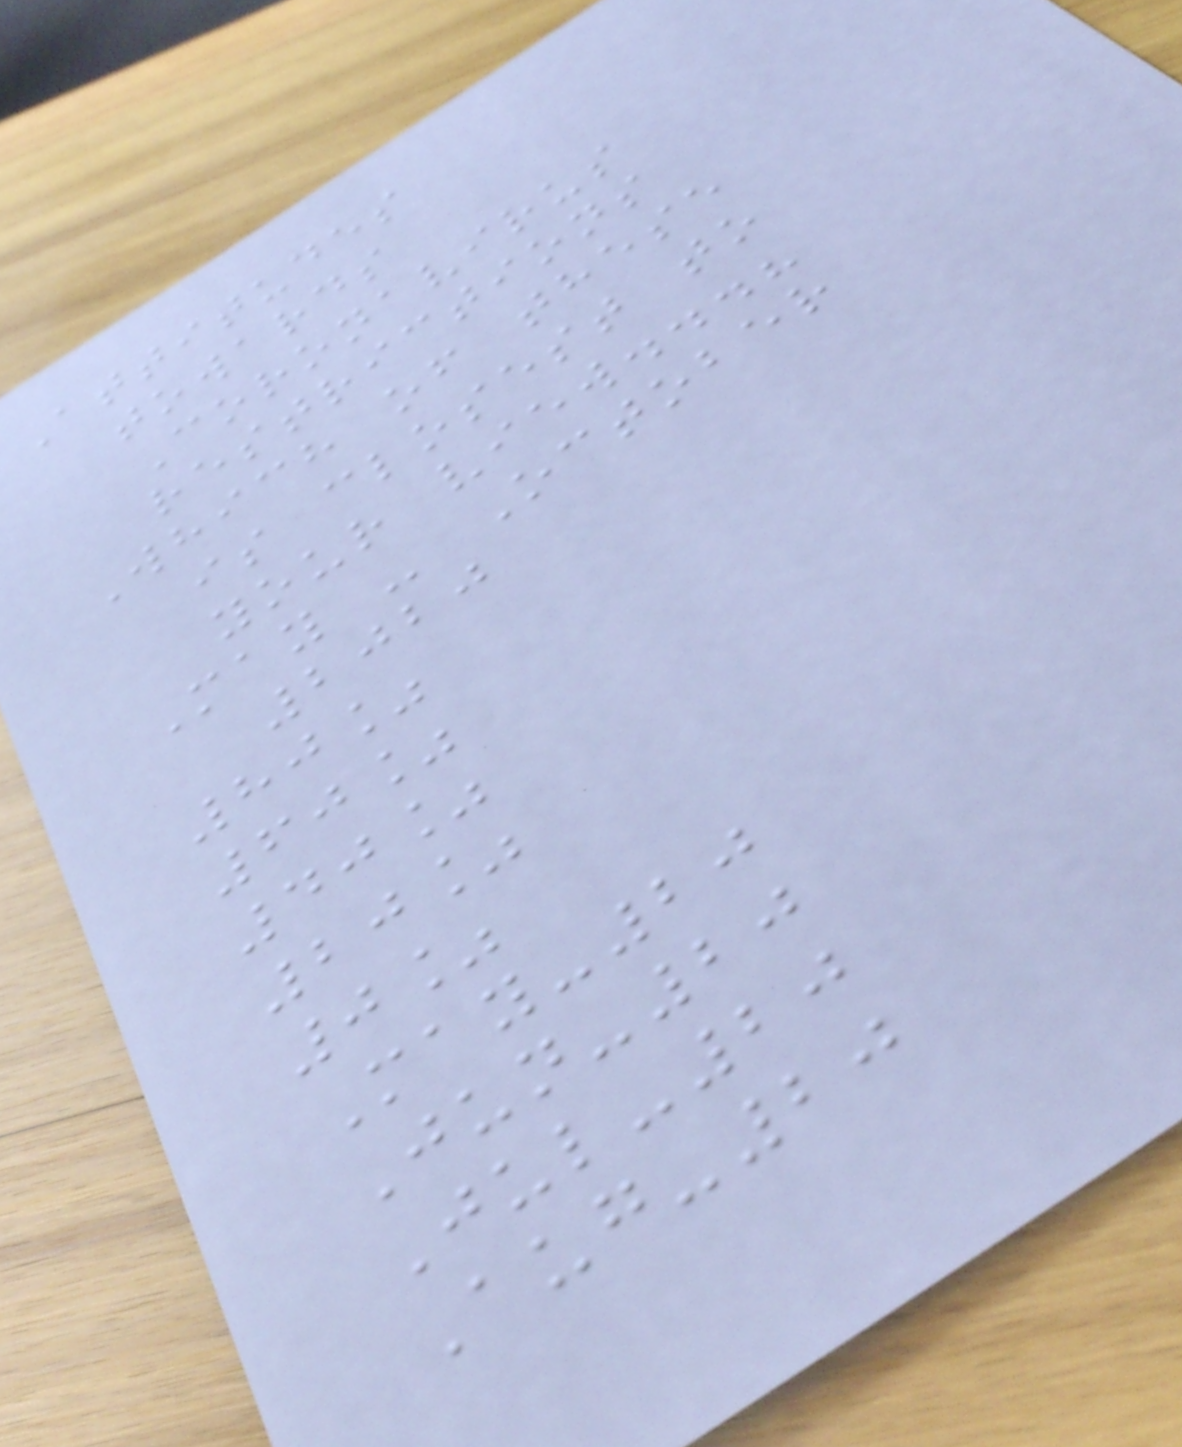Attitudes
towards
Coronavirus
restrictions
Which of these
is closest to
your view...?
May - October
2020
80%
60%
40%
20%
0%
May-20
Jun-20
Jul-20
Aug-20
